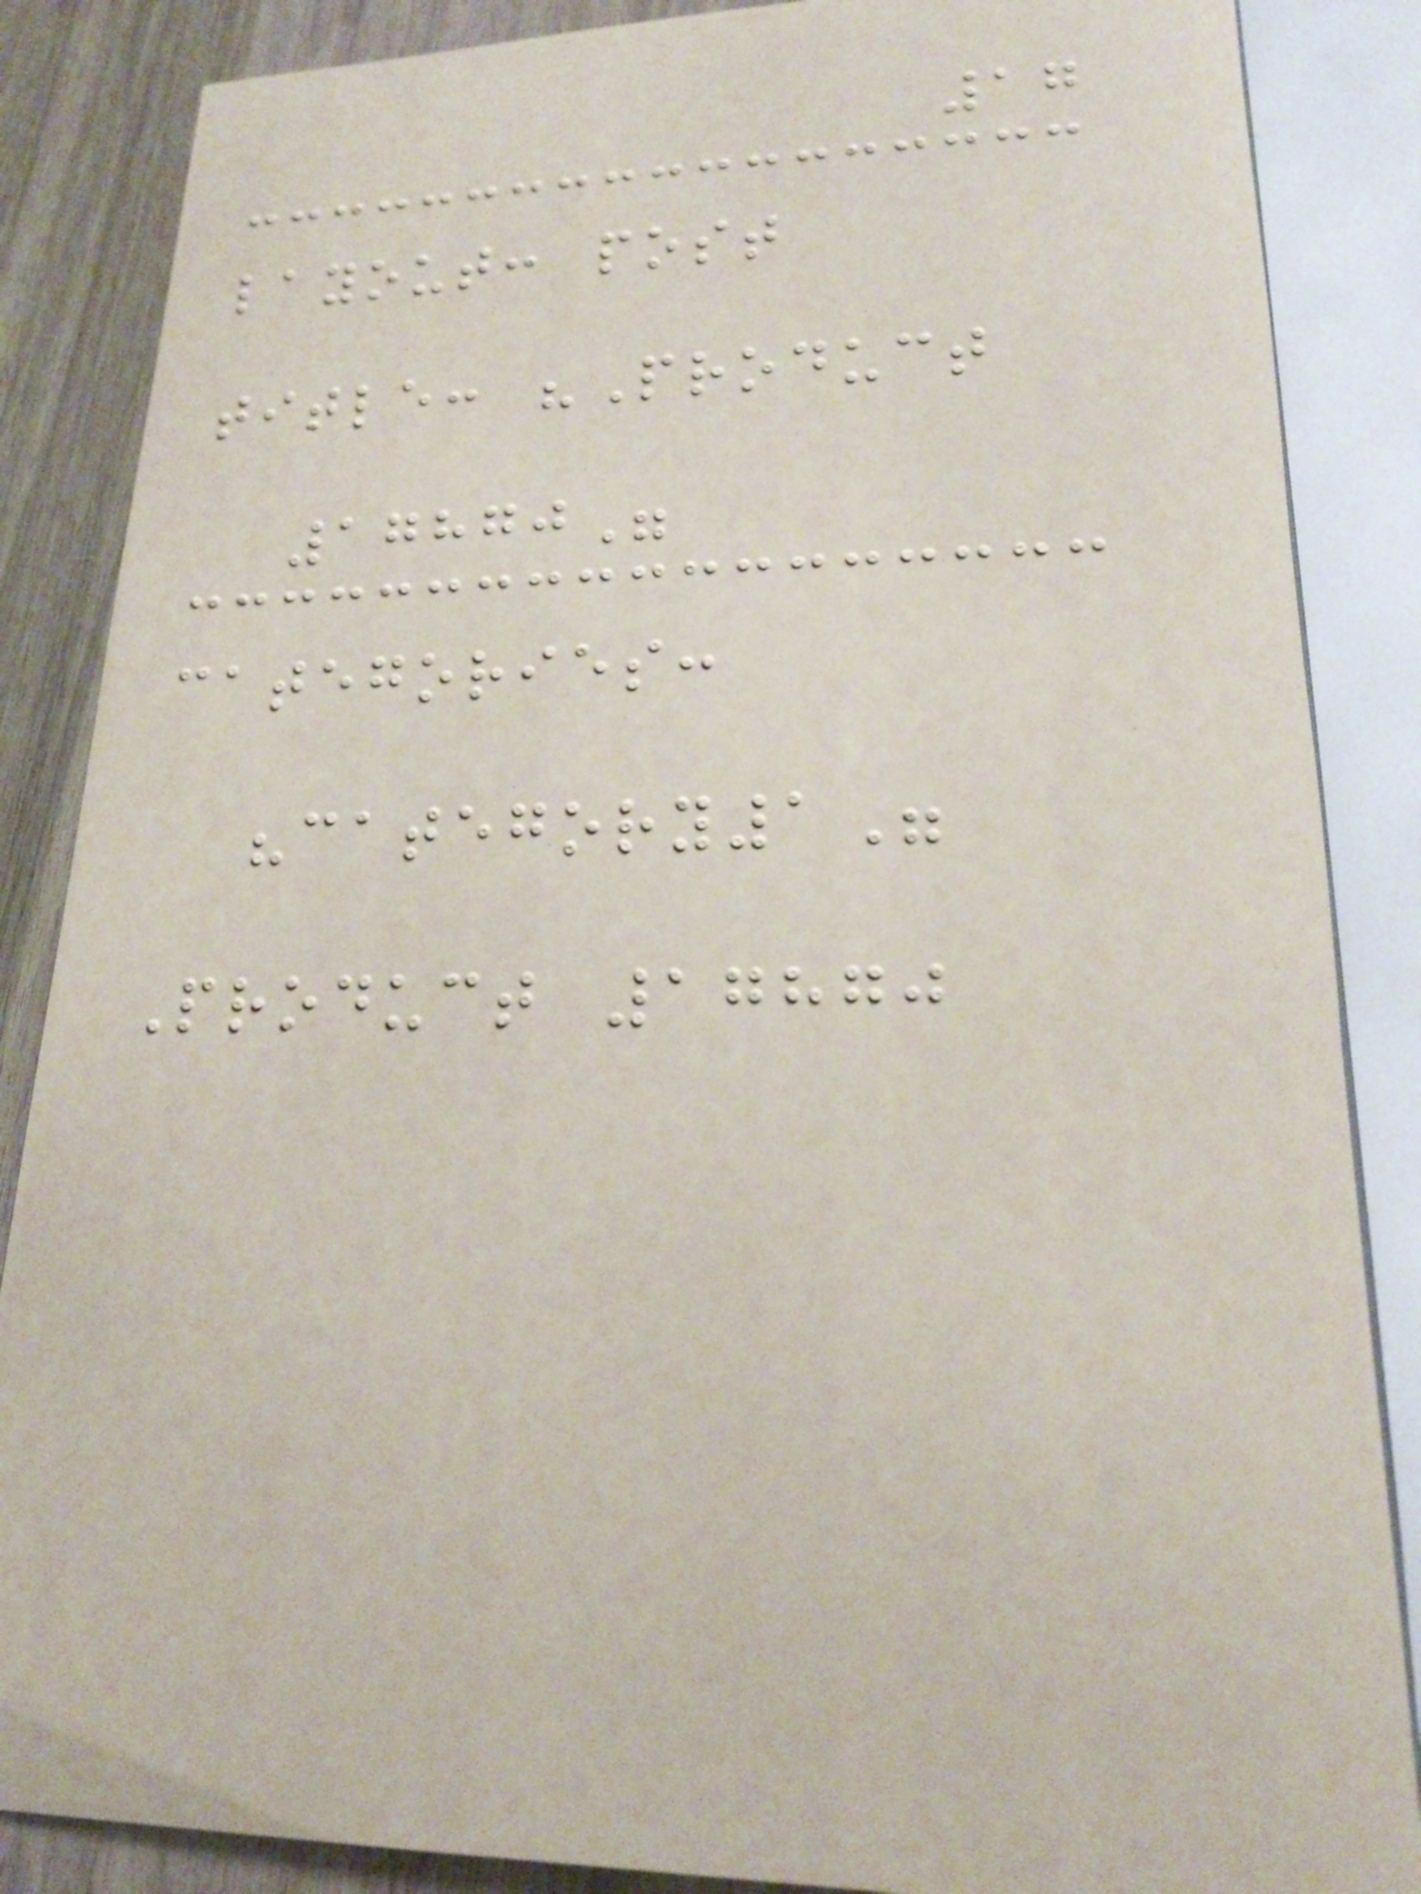17
layout: post
title: "Product
17870"
categories:
"category1"
Product 17870
